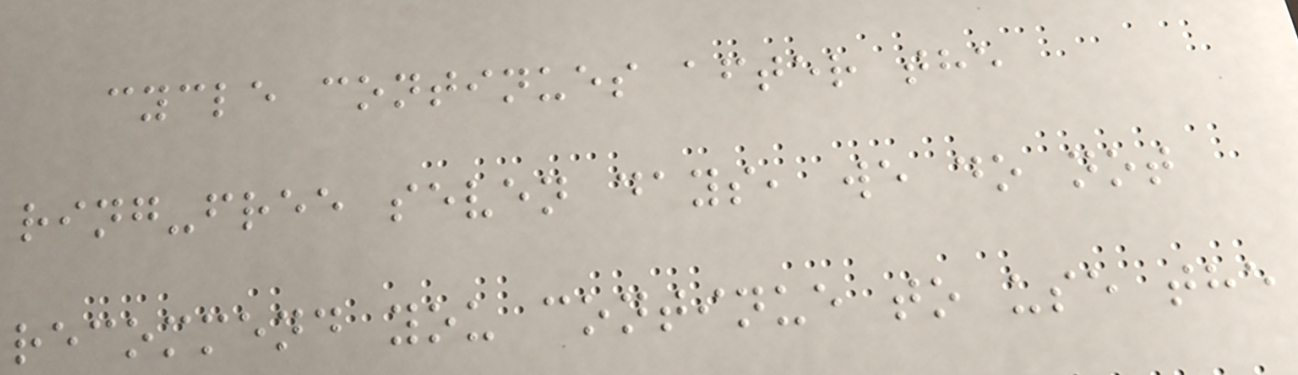cycle continues after the
ring-free seven days, we do not
recommend you continue to use the
